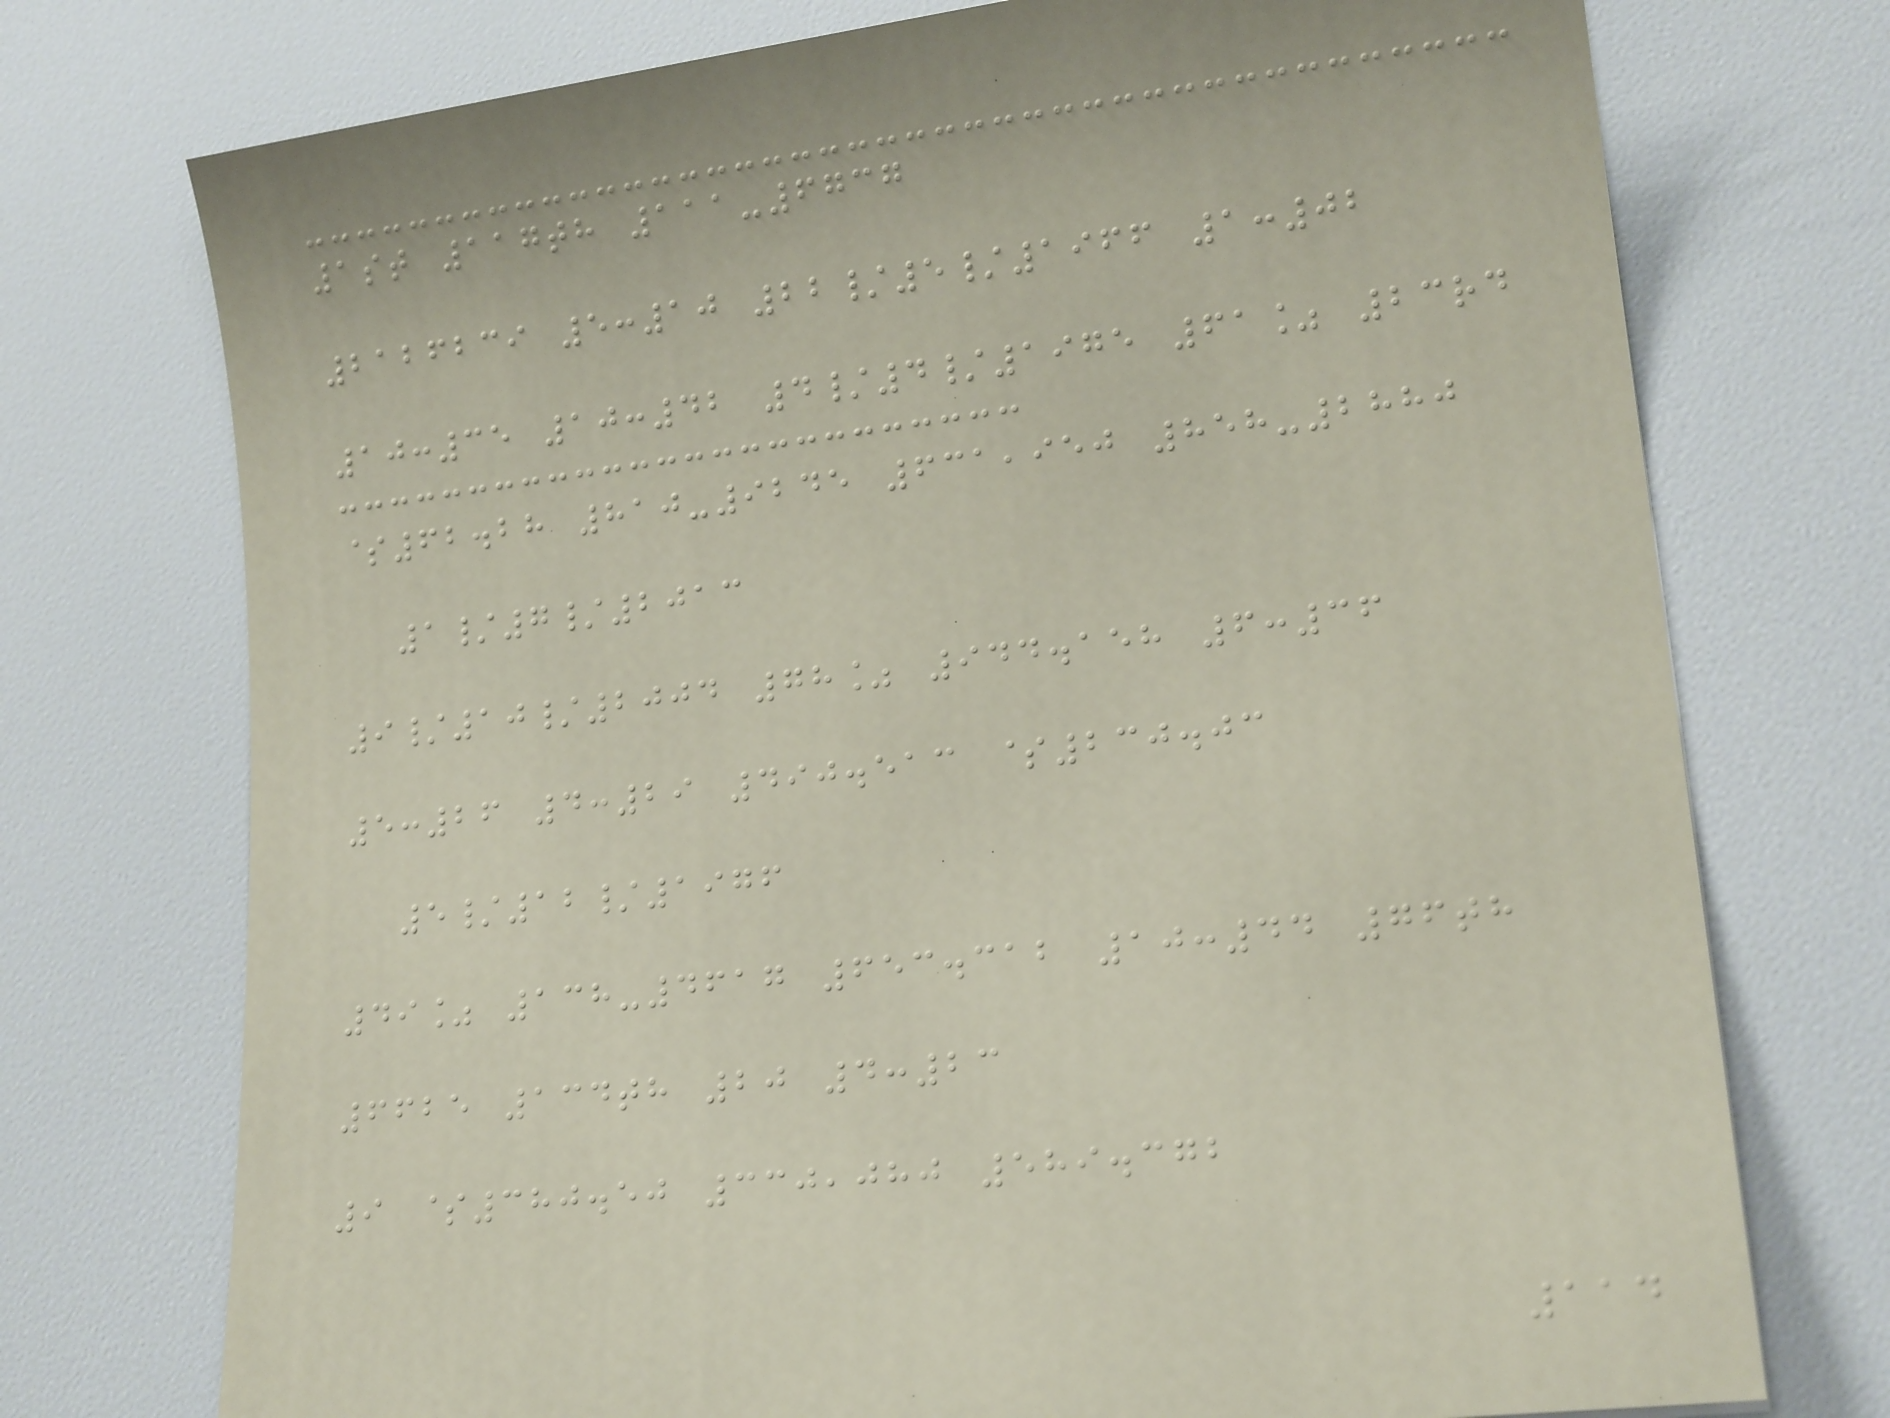1st 117th 111-6737
2126239 5:10 22/5/1966 1:02
10:35 10:42 4/4/1975 61% 23rd
$62.28 810-9245 631,950 858-2880
1/7/2013
9/10/2004 78% 944.158 6:36
5:26 4:29 490.513 $230.03
5/12/1976
49% 138-4617 653.312 10:44 76th
6625 134th 20 4:23
9 $380.50 330,080 589.372
114
